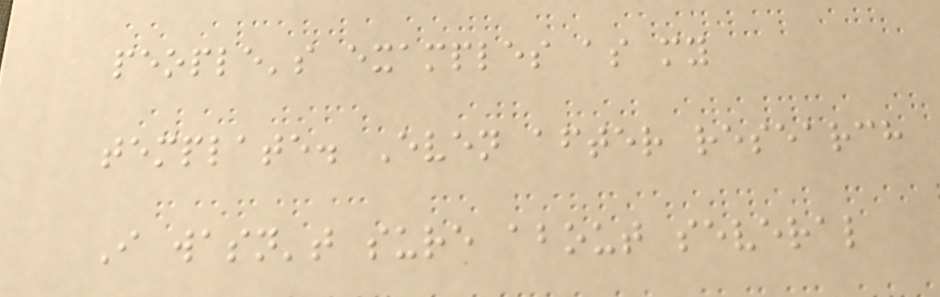people's examples as my
template. Even after research
I wasn't sure about several
